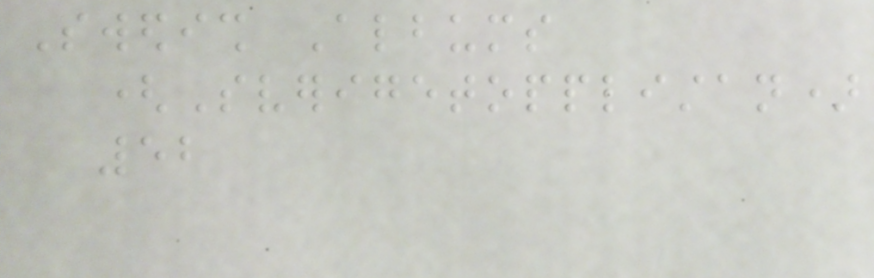Swedish Albums
(Sverigetopplistan)
52
